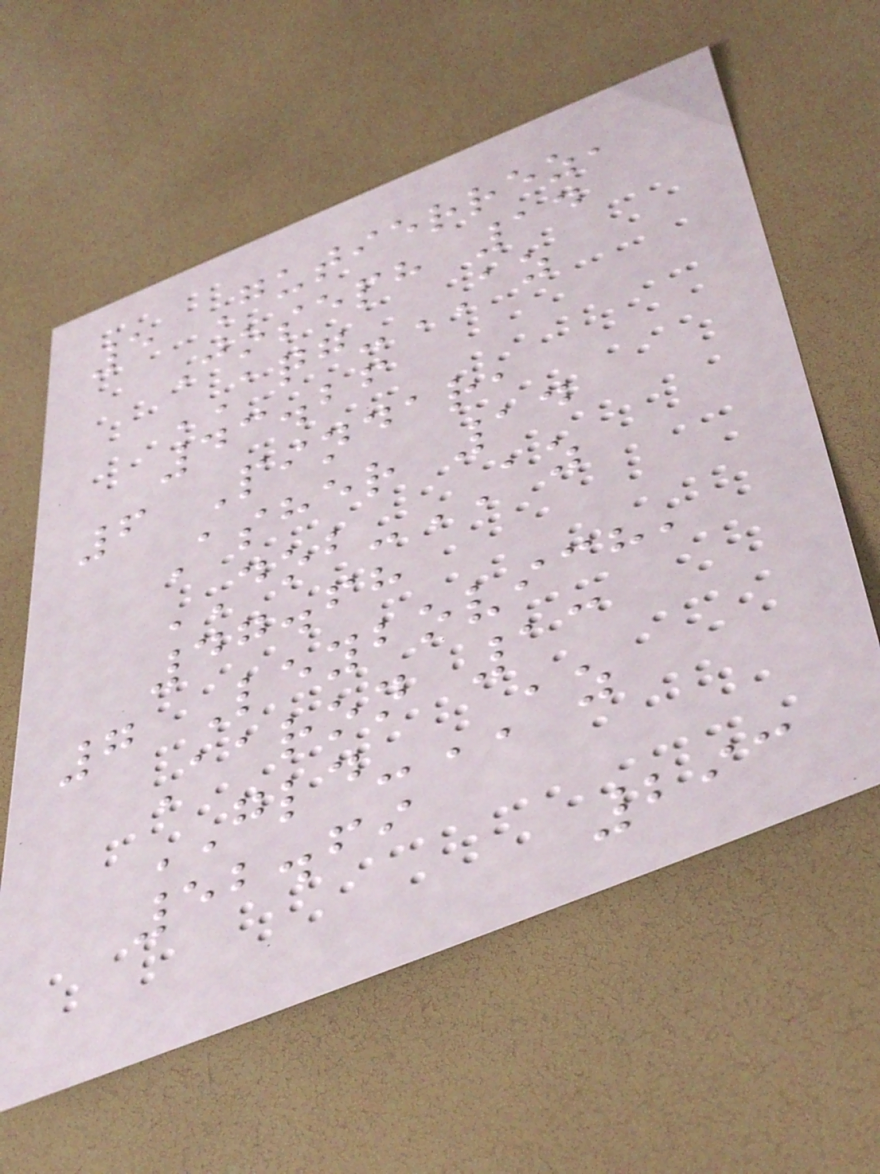5 Gutierrez,
Joseph 14
AQG-AZ
43.26
6 Pindar,
Asher 14
DOB-AZ
47.68
7 Leybovich,
Aaron 13
GLD-AZ
52.69
293
